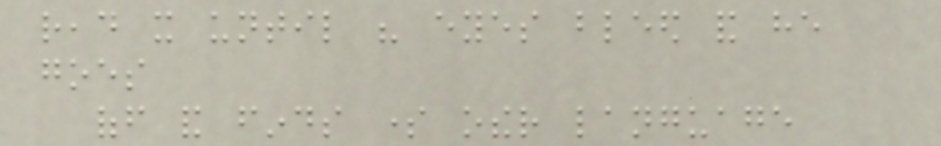read it until his eyes bleed and he
goes
off and finds some other language
